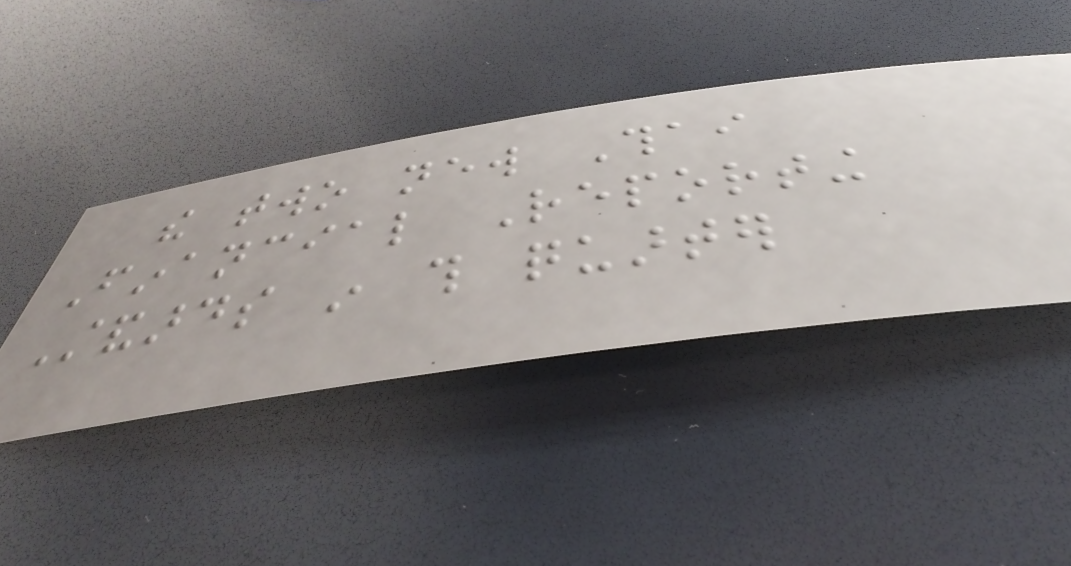the two new Thai
Financial Reporting
Standards in this quarter
